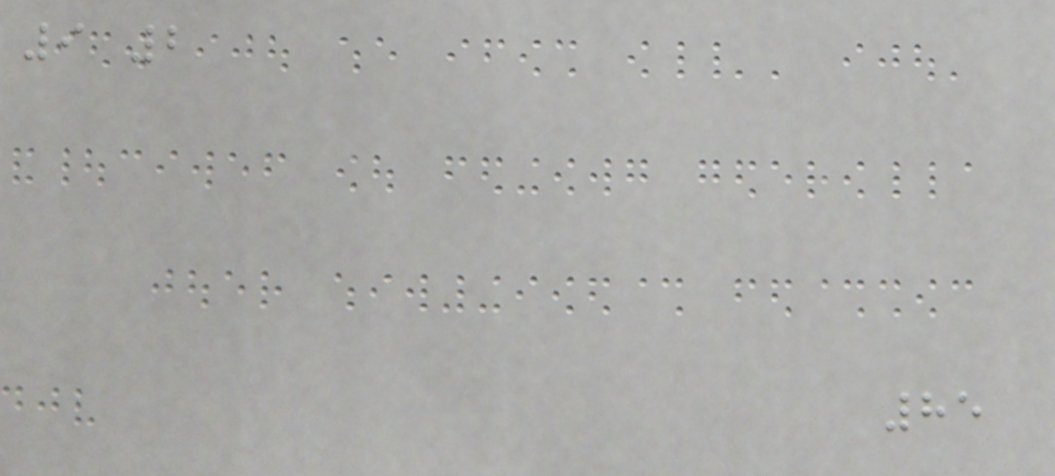9 2
85
